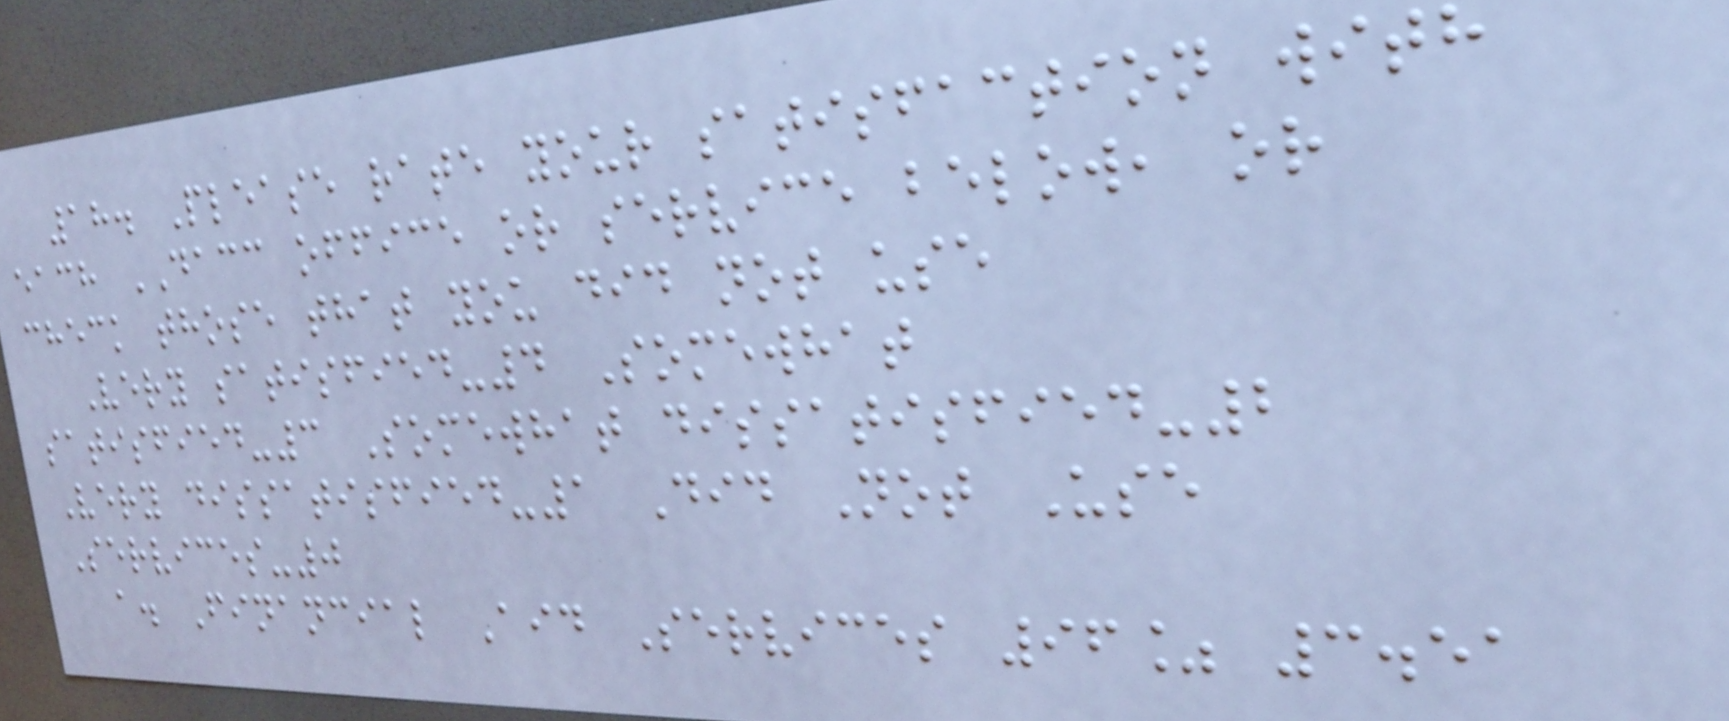18. Please rate your satisfaction with
each DACC office or service below, or
check those that you did not use
Very satisfied-4 Somewhat
satisfied-3 Somewhat dissatisfied-2
Very dissatisfied-1 Did Not Use
Services-0
a. Financial Aid Services 96% 3.51
